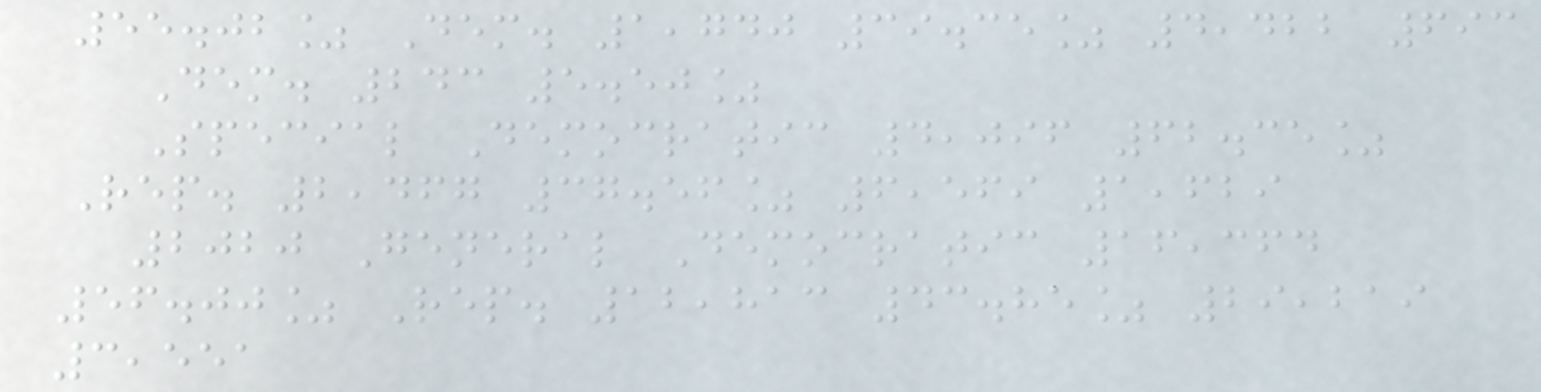55.02% Dem. 1,740 39.35% 4,422 693
Dem. 243 5.50%
Special Democratic 4,096 62.35%
Rep. 2,467 37.56% 6,569 1,629
2020 General Democratic 16,364
56.00% Rep. 12,813 43.85% 29,219
3,551
